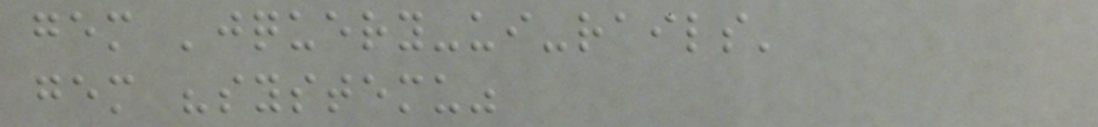gem 'jquery-ui-rails'
gem "systemu"
